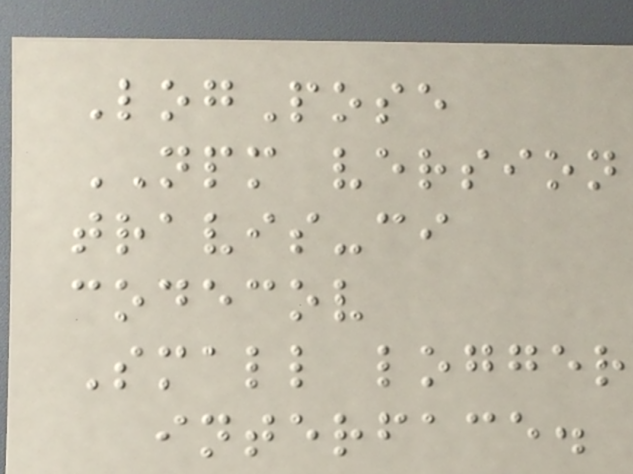LogPose
NPM version
travis-ci
codecov
Small logger
interface.
